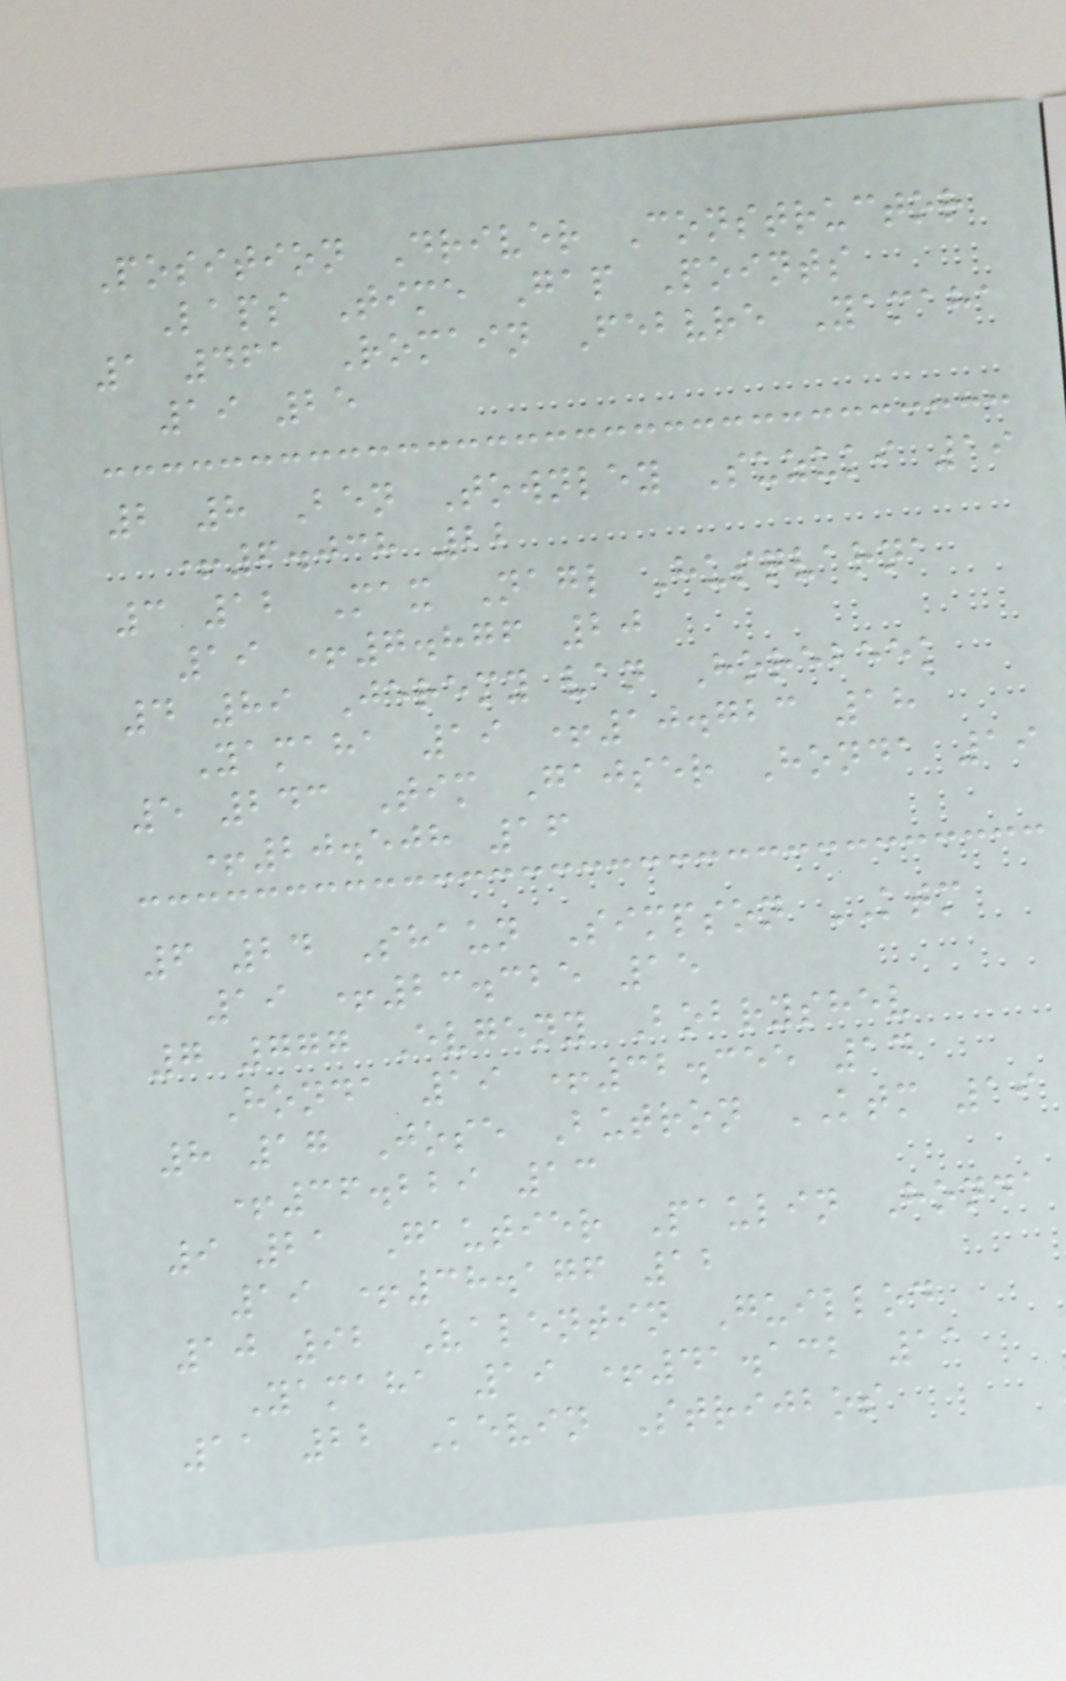Position Driver Constructor
Laps Time Gap Points
1 461 Romain Febvre Yamaha
19 25
2 8 Ben Townley Suzuki 19
+6.038 22
3 12 Max Nagl Husqvarna
19 +7.876 20
4 89 Jeremy van Horebeek
Yamaha 19 +10.723 18
5 243 Tim Gajser Honda 19
+20.508 16
6 24 Shaun Simpson KTM
19 +23.325 15
7 777 Evgeny Bobryshev
Honda 19 +32.355 14
8 17 Jose Butron KTM 19
+36.229 13
9 21 Gautier Paulin Honda
19 +38.176 12
10 92 Valentin Guillod
Yamaha 19 +41.132 11
11 22 Kevin Strijbos
